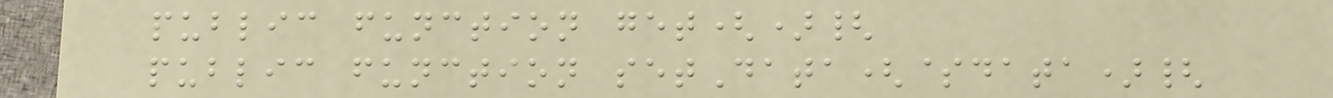public function get(){
public function setData($data){
